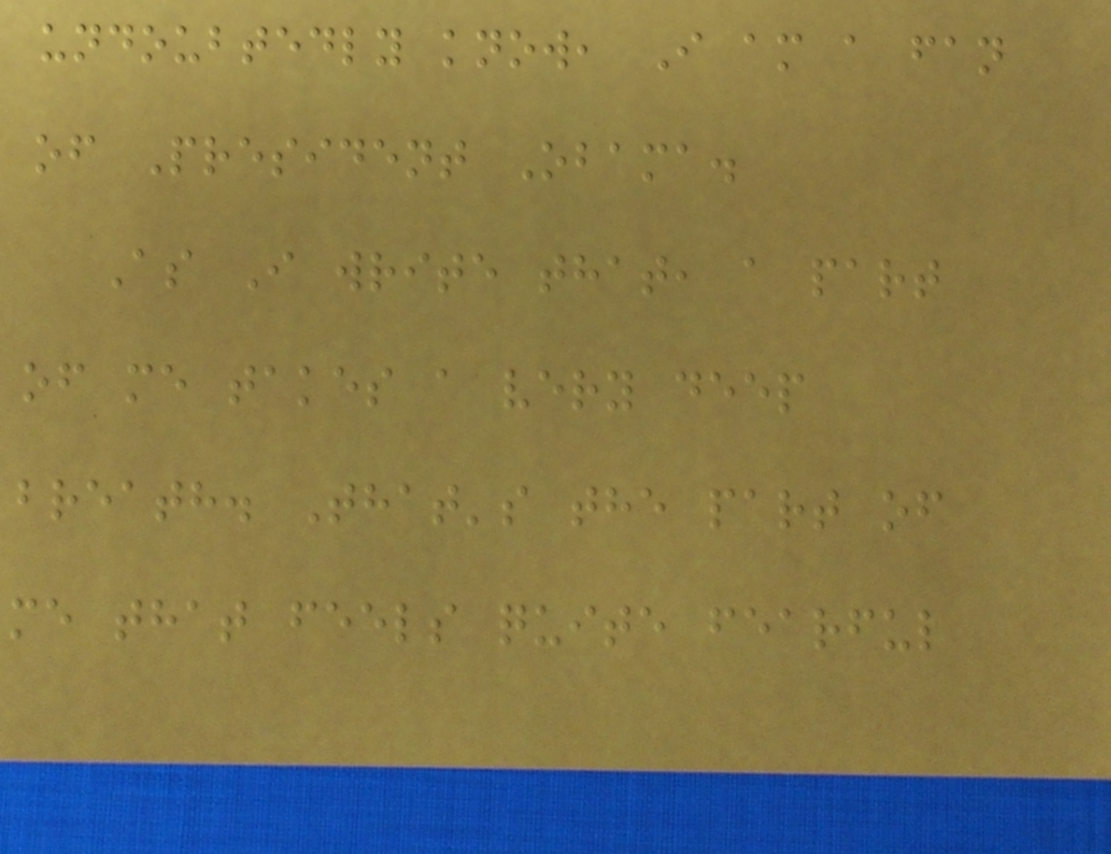undoubtedly know, I am a fan
of President Obama.
As I write that, a part
of me takes a very deep
breath. That's the part of
me that feels quite fearful
